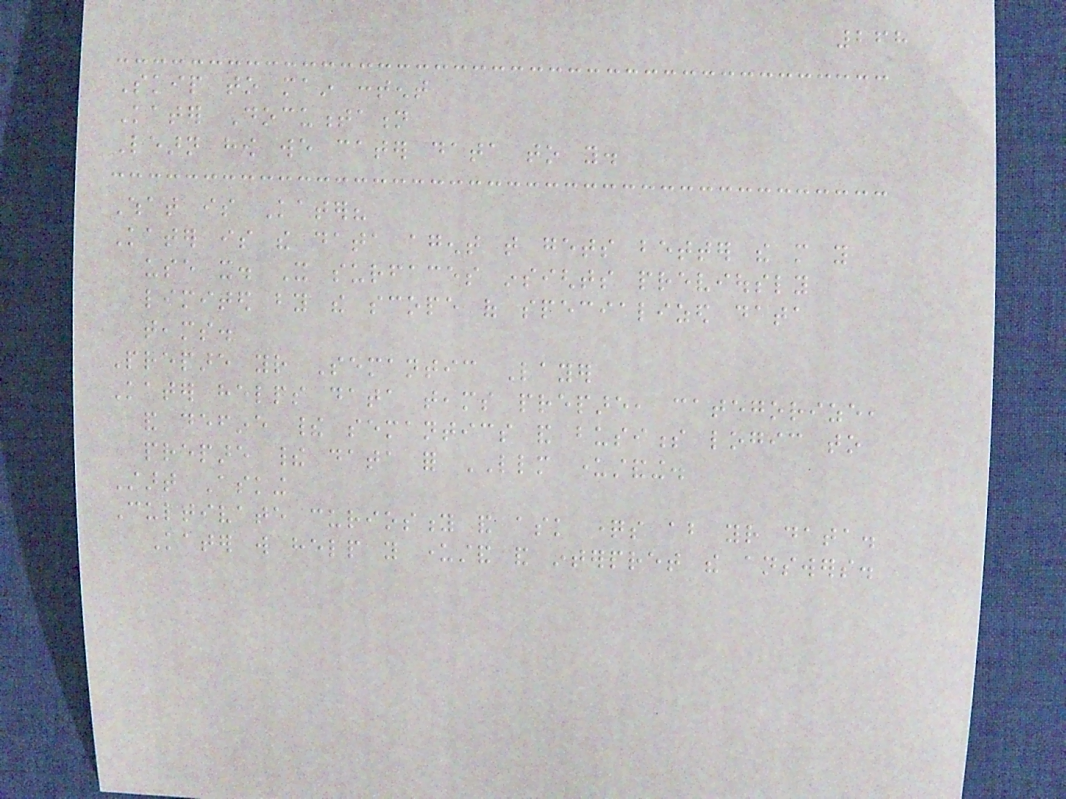268
Skip to main content
Kater Documentation
Learn how we cater data to you.
What is Kater?
Kater is the data agent that gets better the more you
use it. It surfaces insights previously
limited by the scope of specialized data
teams.
Prepare your Semantic Layer
Kater helps data teams prepare, categorize,
and define their semantics and business logic to
prepare their data for LLM understanding.
Start Asking
Cultivate curiosity and ask questions about your data.
Kater will help you understand and interpret the answers.
